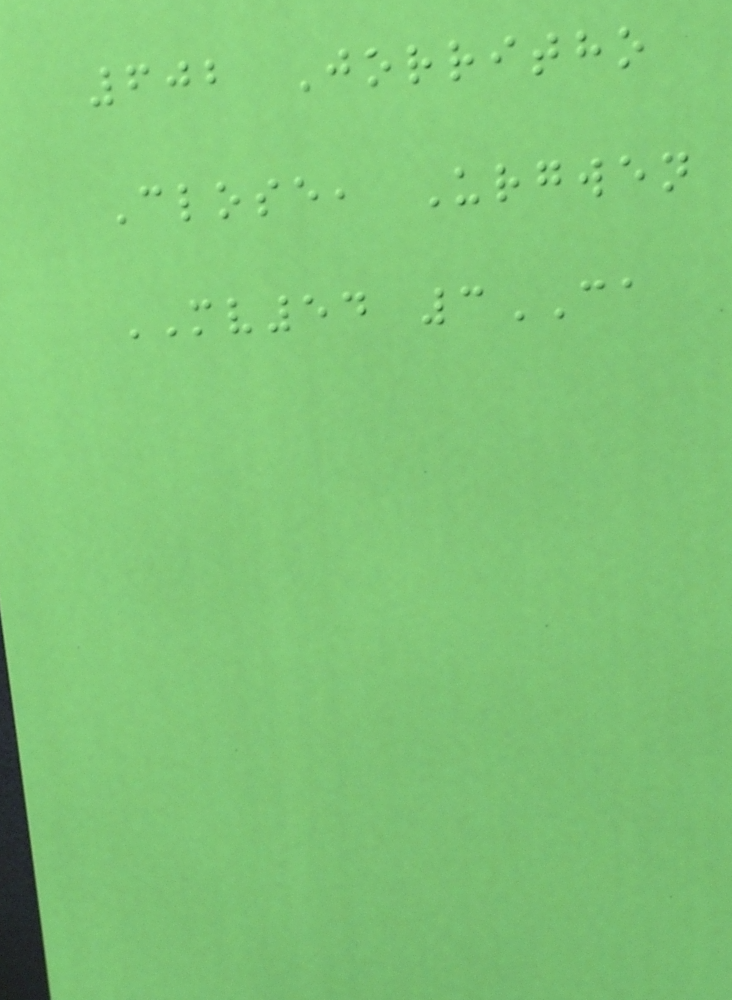602 Jorritho
Close, Urgwen
MV54 3CA
